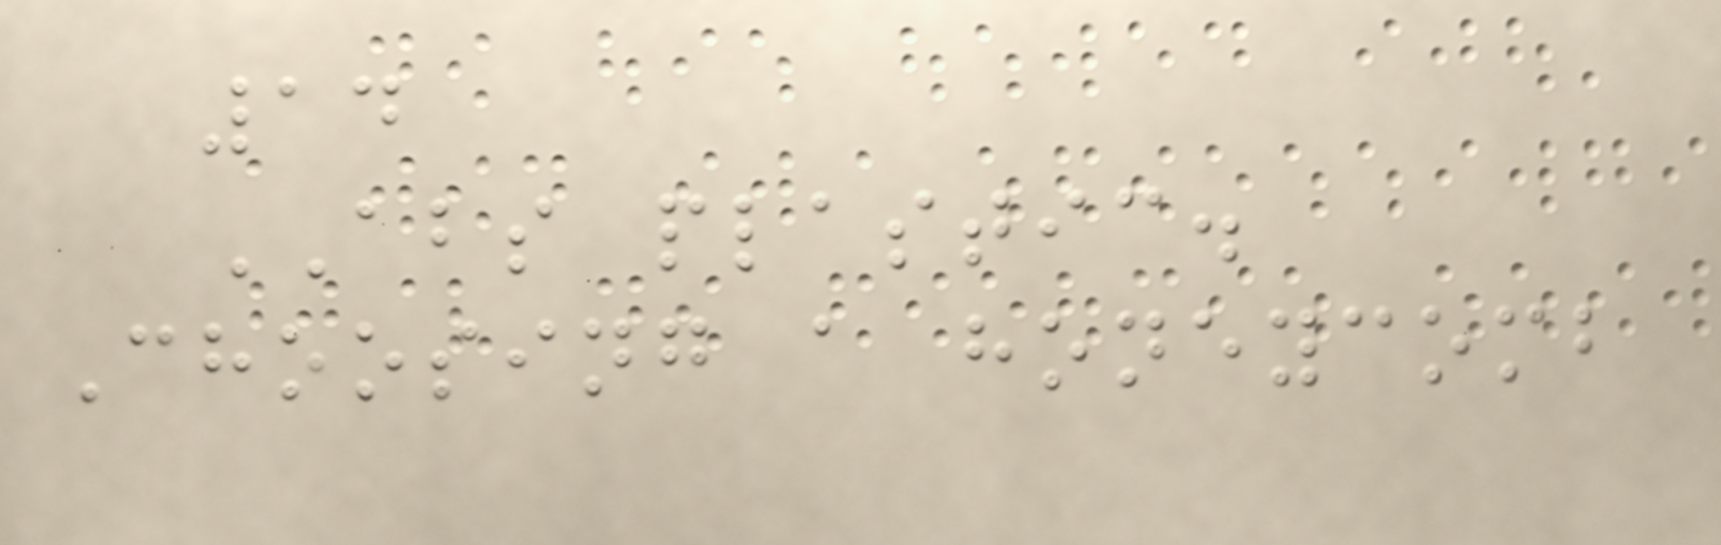14
ABS plastic.
Choosing a honeycomb
